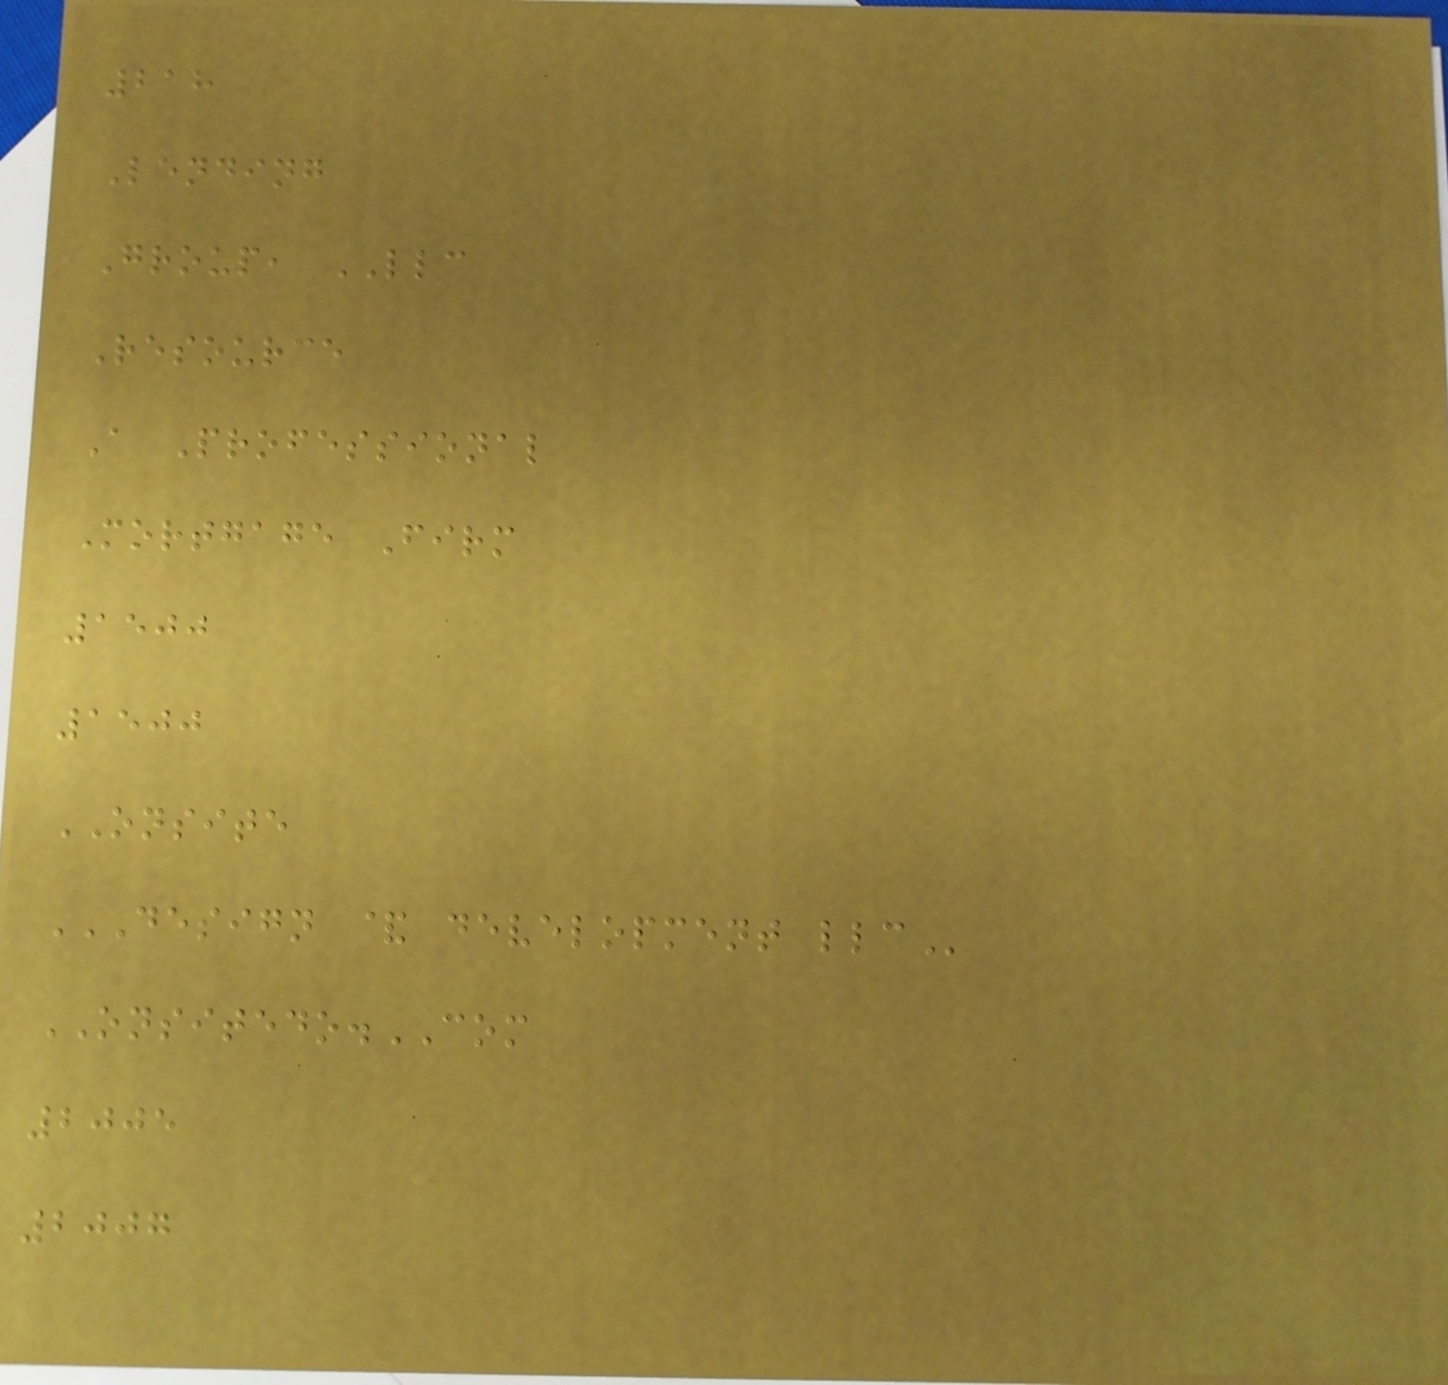218
Lending
Group, LLC
Resource
A Professional
Mortgage Firm
1500
1500
ONSITE
DESIGN & DEVELOPMENT LLC
ONSITEDO.COM
2005
2007
